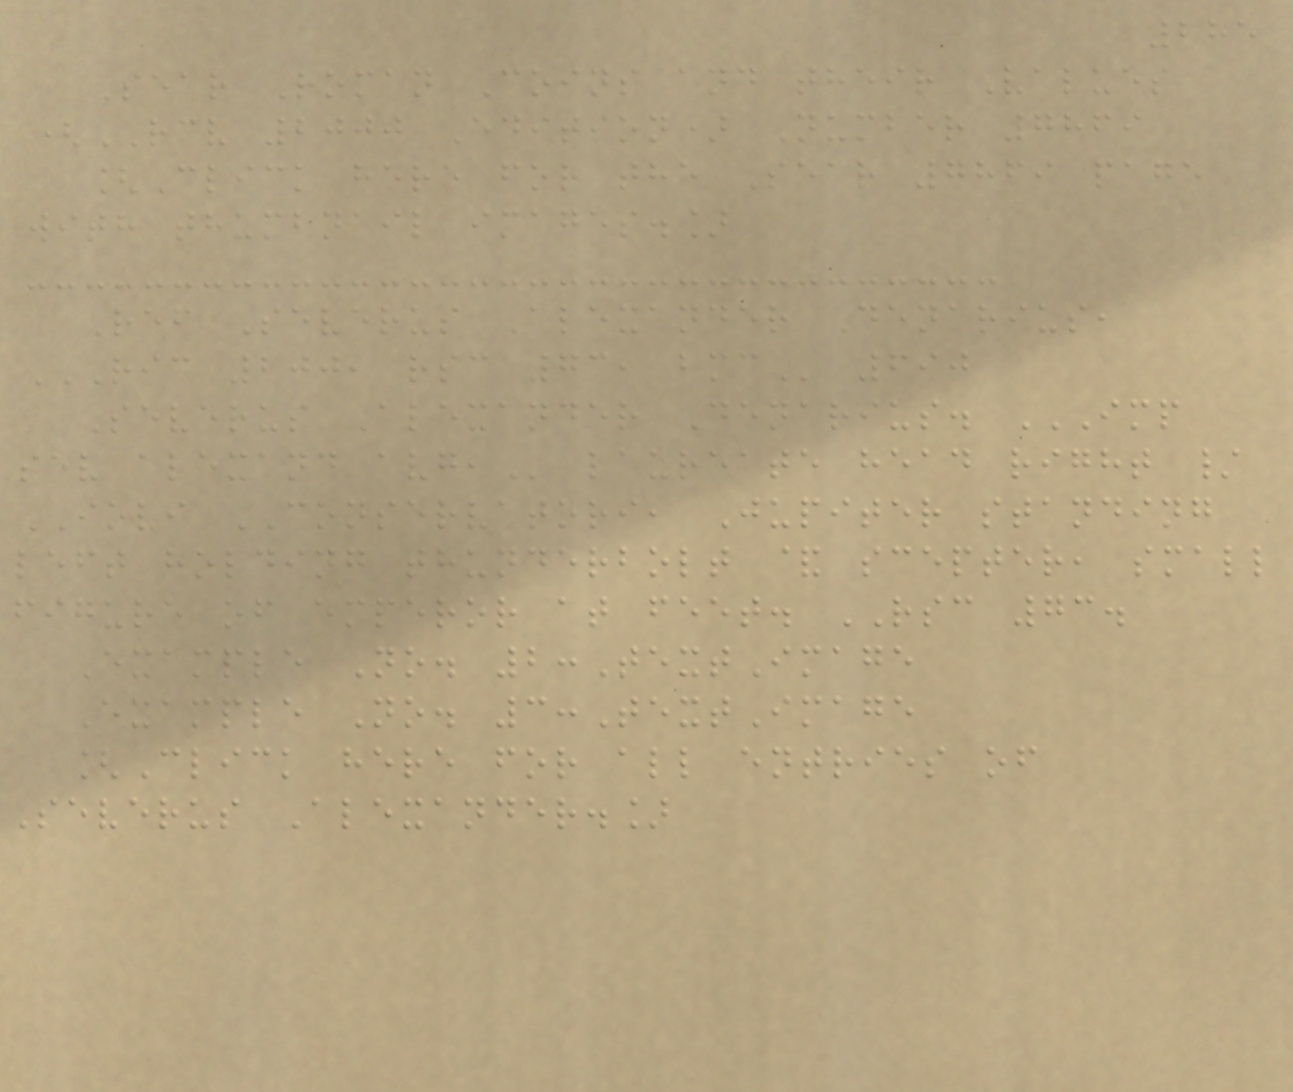285
Sear Roman Coins and their Values
(RCV 2000 Edition) Number 7869
[Click here for the Sear 7869 page
with thumbnail images.]
Ref Severus Alexander Denarius,
RIC 200, RSC 73, BMC 690
Severus Alexander Denarius. IMP
SEV ALEXAND AVG, laureate head right /
IOVI CONSERVATORI, Jupiter standing
left holding thunderbolt & scepter, small
figure of emperor at feet. RSC 73.
Example No. 2:TextImage
Example No. 3:TextImage
[Click here for all entries of
Severus Alexander.]
